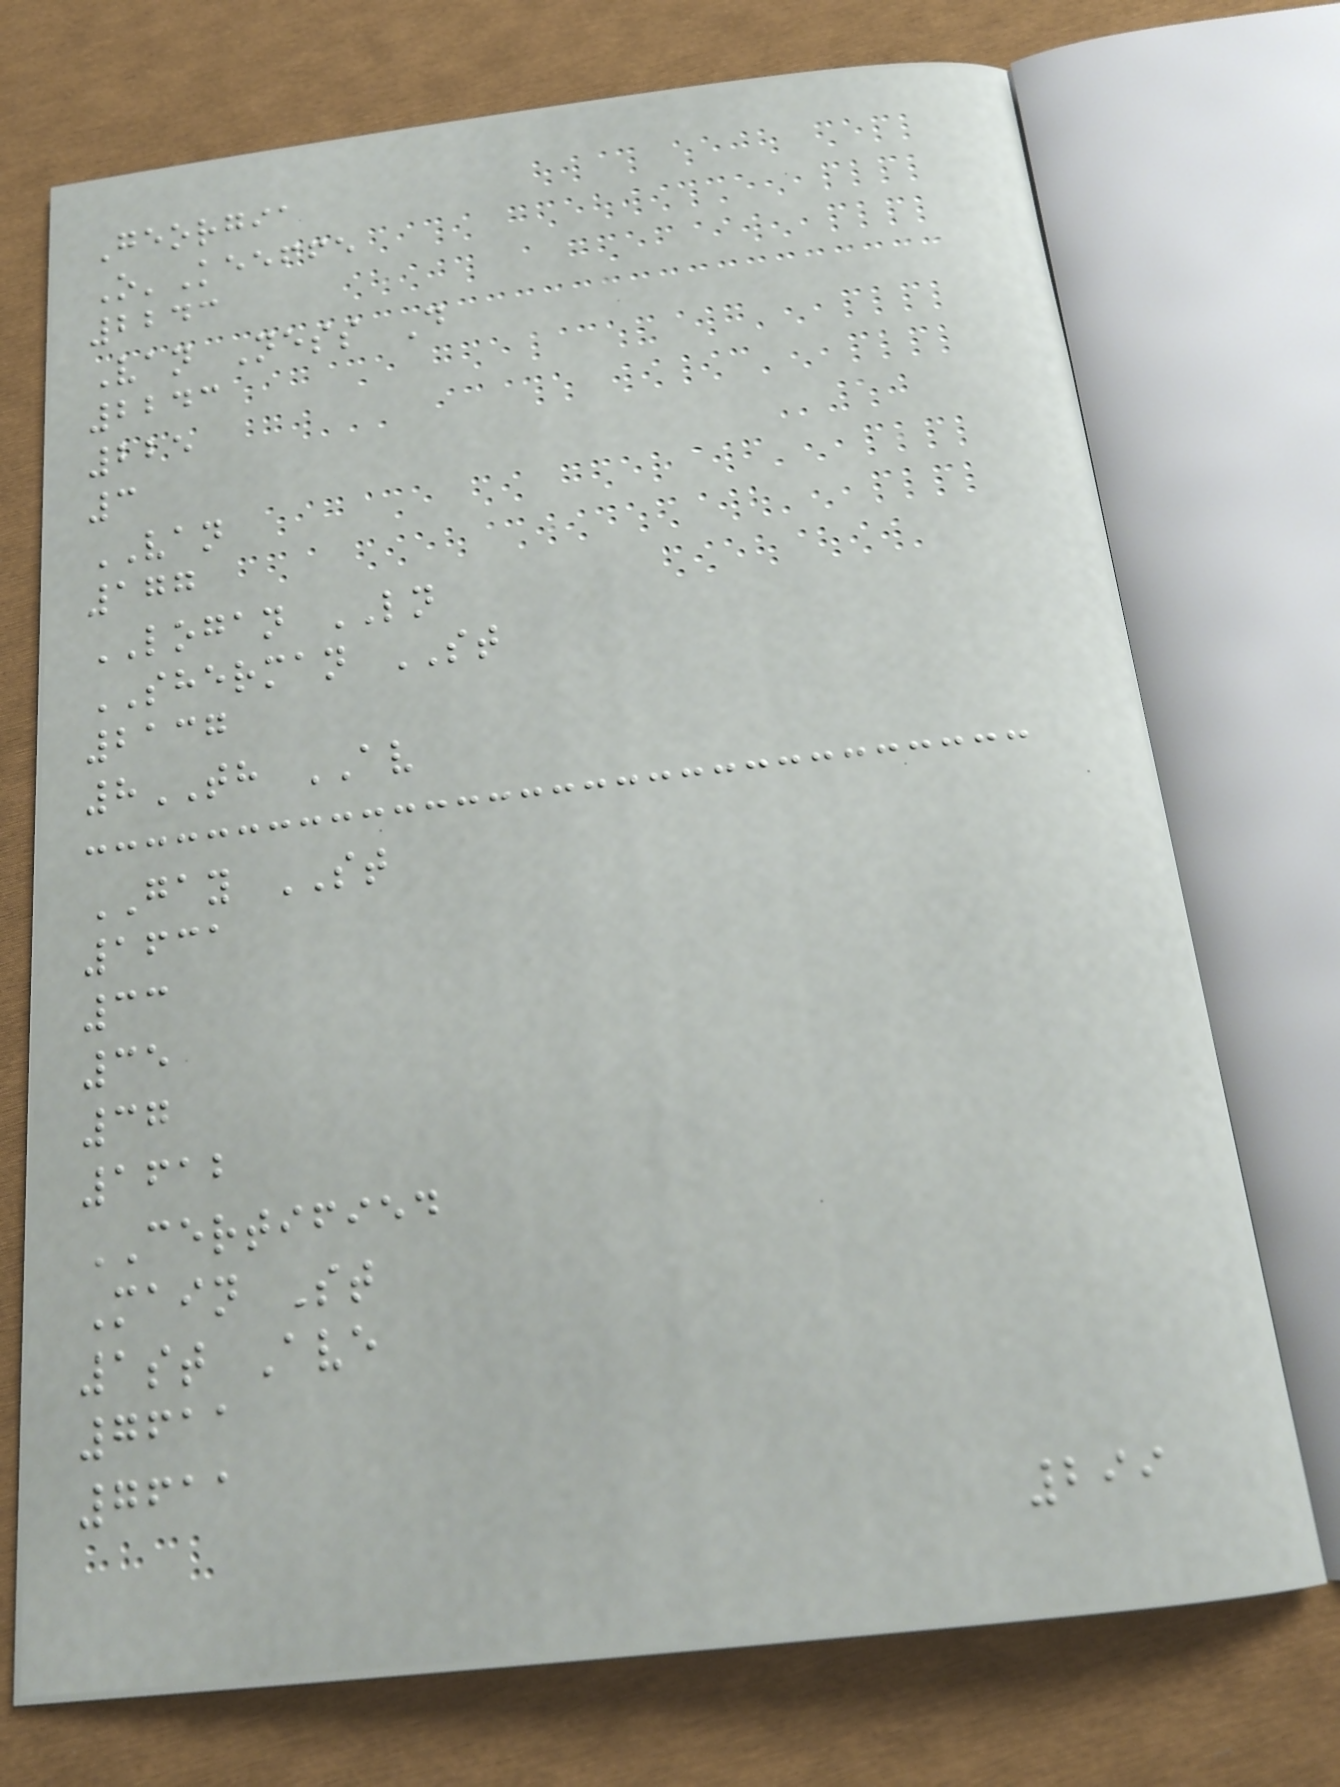Georgia
O'Keeffe
2243
Van Ness D
2243
225
3
VAN
177
LOGAN LN
SHERMAN ST
2137
8TH AV
GAY ST
1631
33
35
37
1612
CERTIFIED
Main St
1st Ave
7611
7611
299
